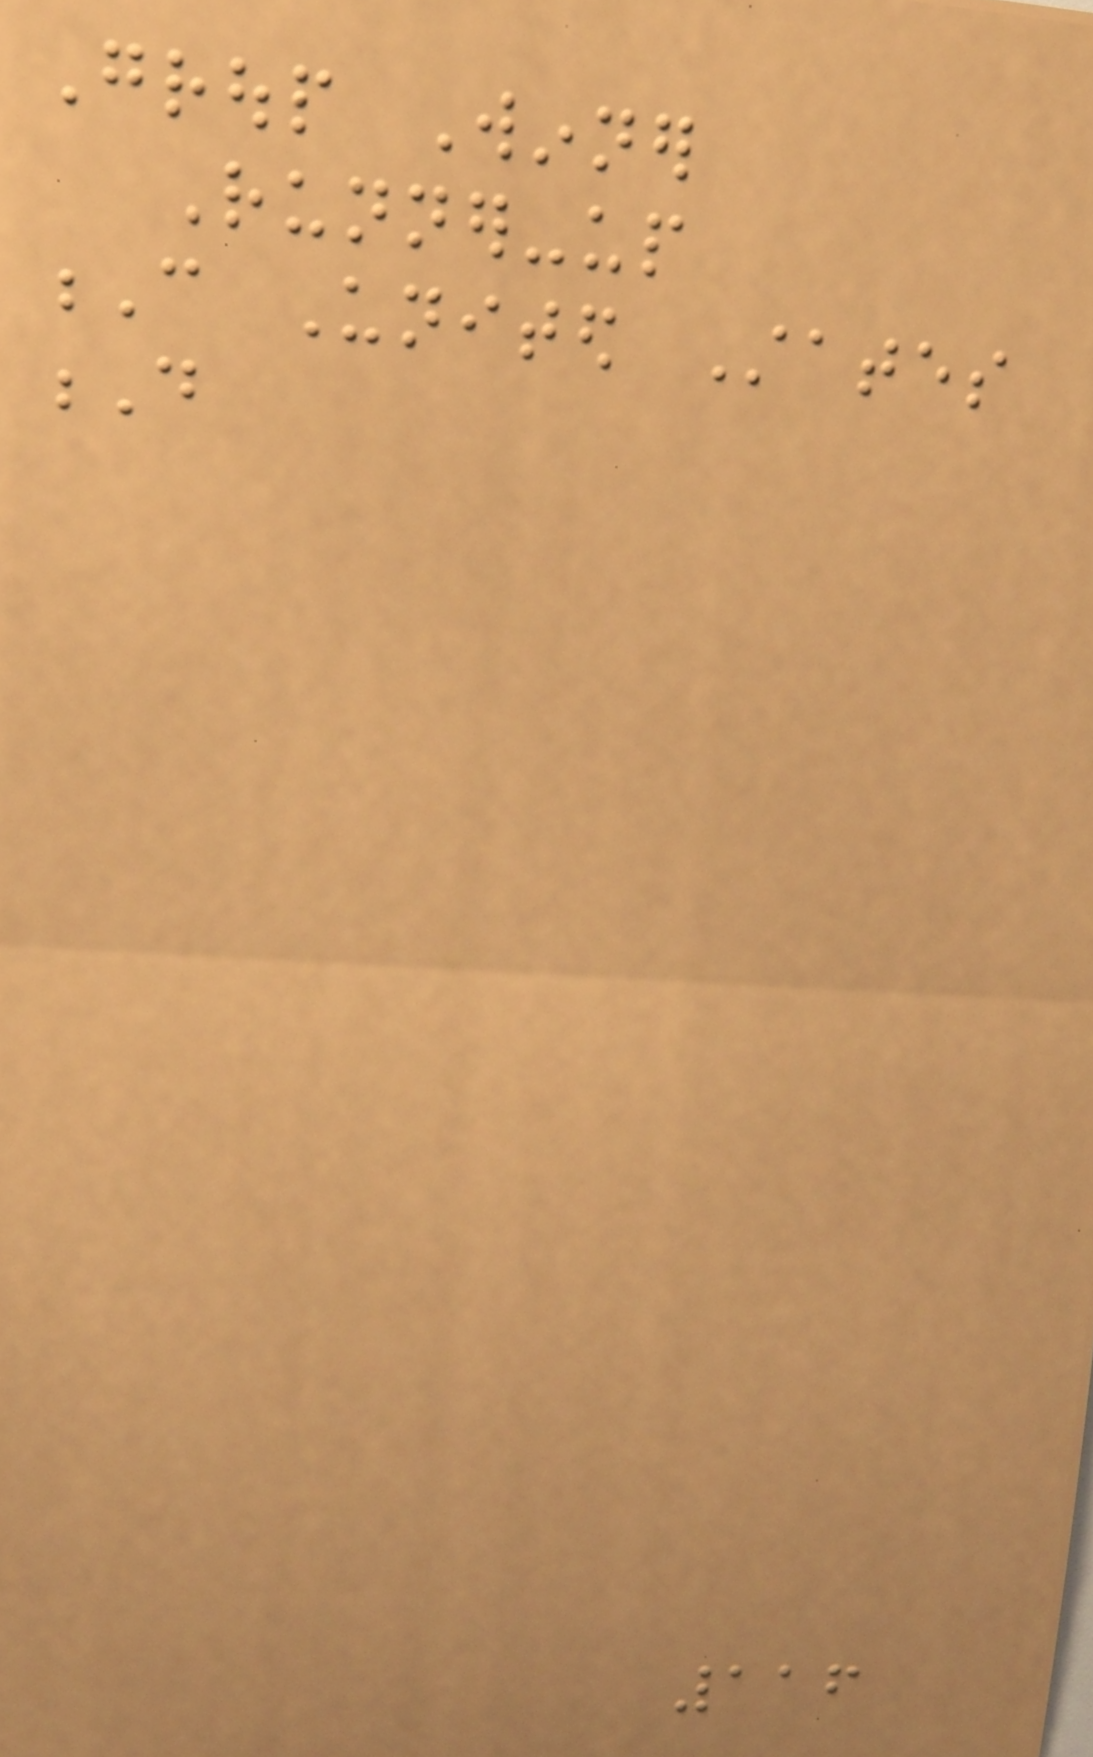Group Winner
Runner-up
C United States
D
116
